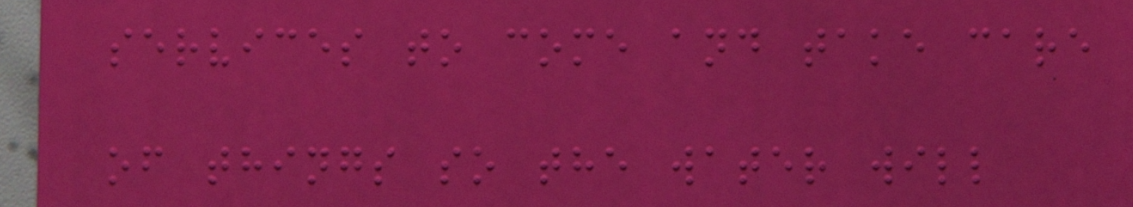services to come and take care
of things so the water will
